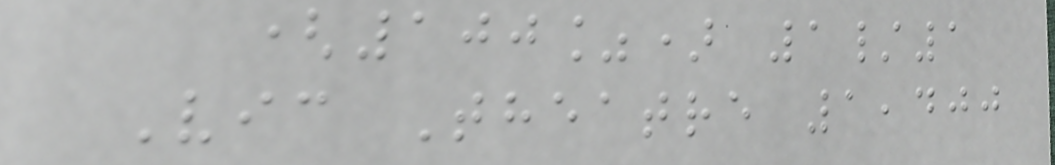(100%) 1/1
Vic Theatre 1,400
